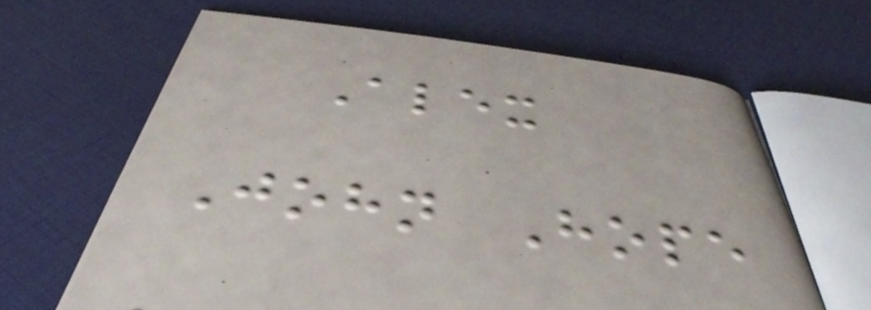Alex
John Hope
